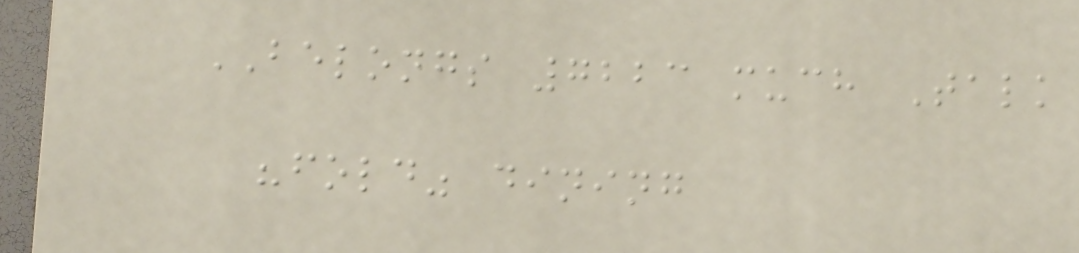BELONGS 7223 much Talk
"fold" dining
